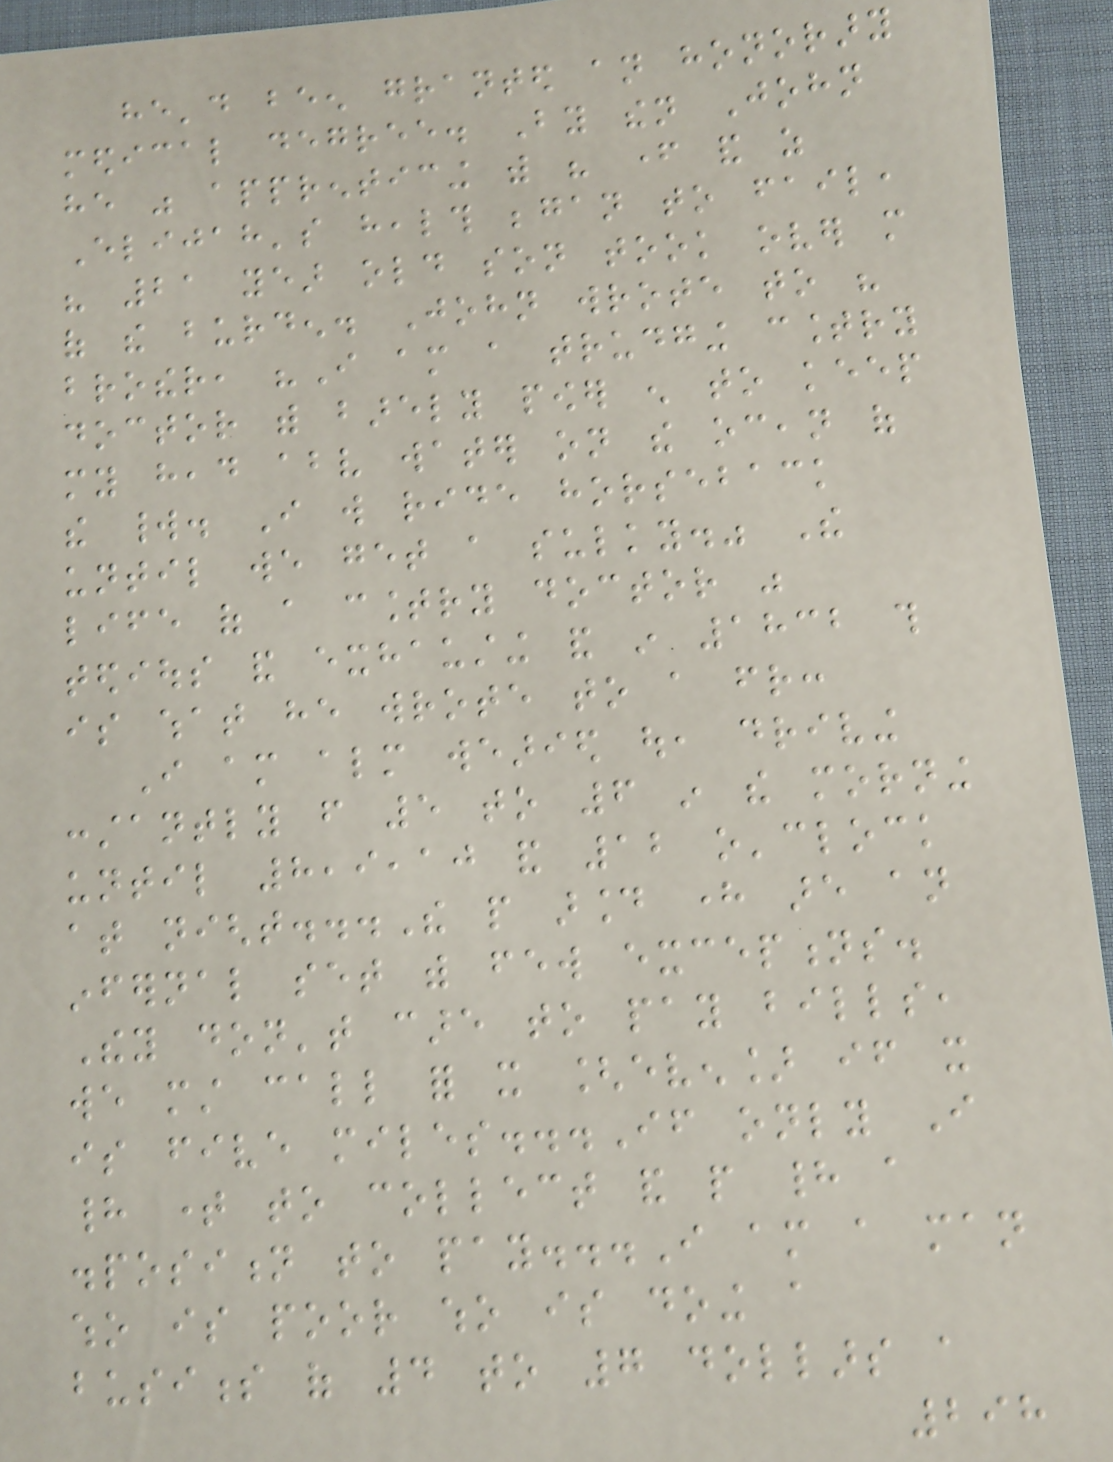he'd been granted an honorary
medical degree. By then John
he was apprenticing with his father and as
Elijah's health began to fail,
his 21 year old son took over more
of the burden. John wrote to his
brother, "I am a trudging country
doctor with barely power enough to keep
my head above water on the ocean of
the world. I will ride horseback
until we get a sulky." The
life of a country doctor was
tedious and exhausting and in 1832 this
is what he wrote to a friend:
I am almost wearied out, driving
constantly from 5 to 6 in the morning
until 8,9,10 and 12 o'clock
at night...The people around here are an
infernal set with few exceptions.
They don't care to pay bills,
we must call for it [even] if it
is five miles...If only I
had time to collect and people had a
disposition to pay...I am a man
who is poor who is doing a
business of 4 to 7 dollars a
298
